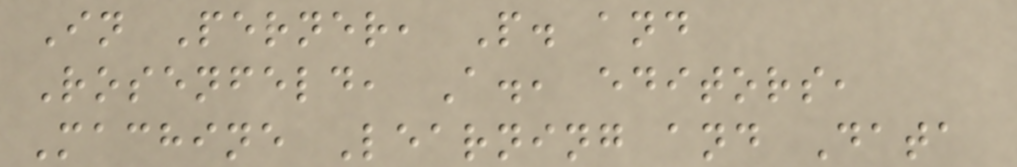In Perner, P. and
Rosenfeld, A., editors,
Machine Learning and Data
